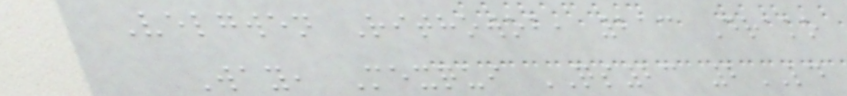Velgwen Rithowob, 213 Drako
Way, Mexqui QS23 2LD
